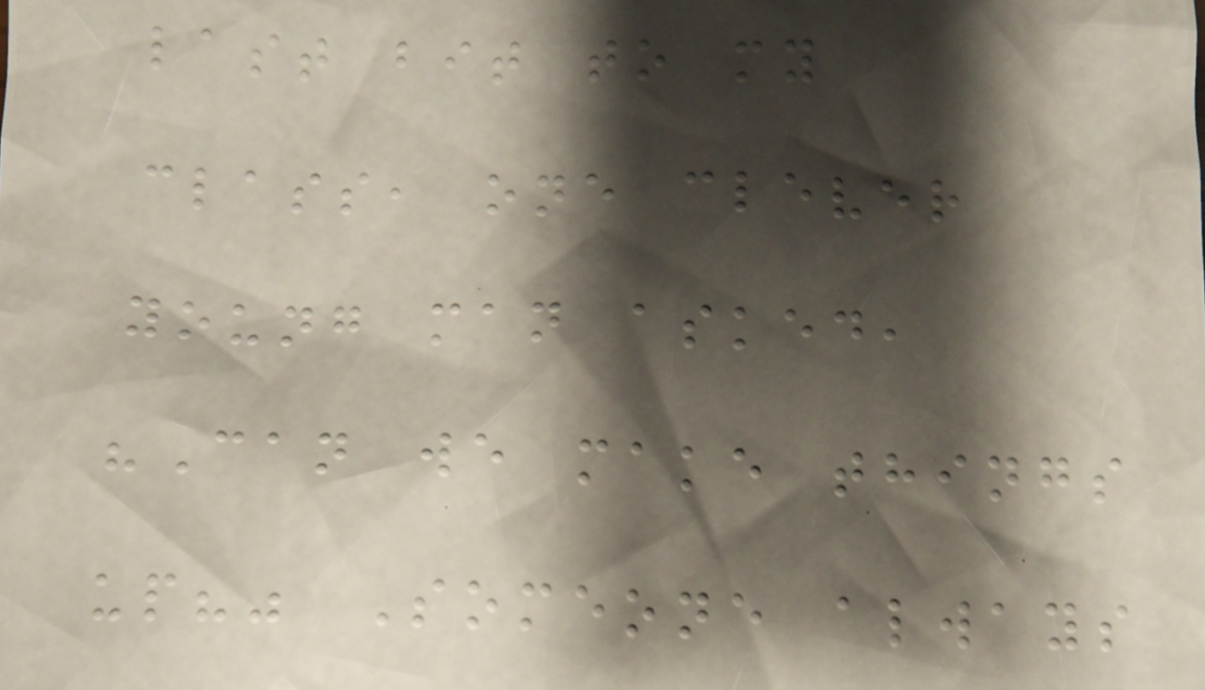last bit to my
class, one clever
young man asked,
"Can we make things
up?" Someone always
